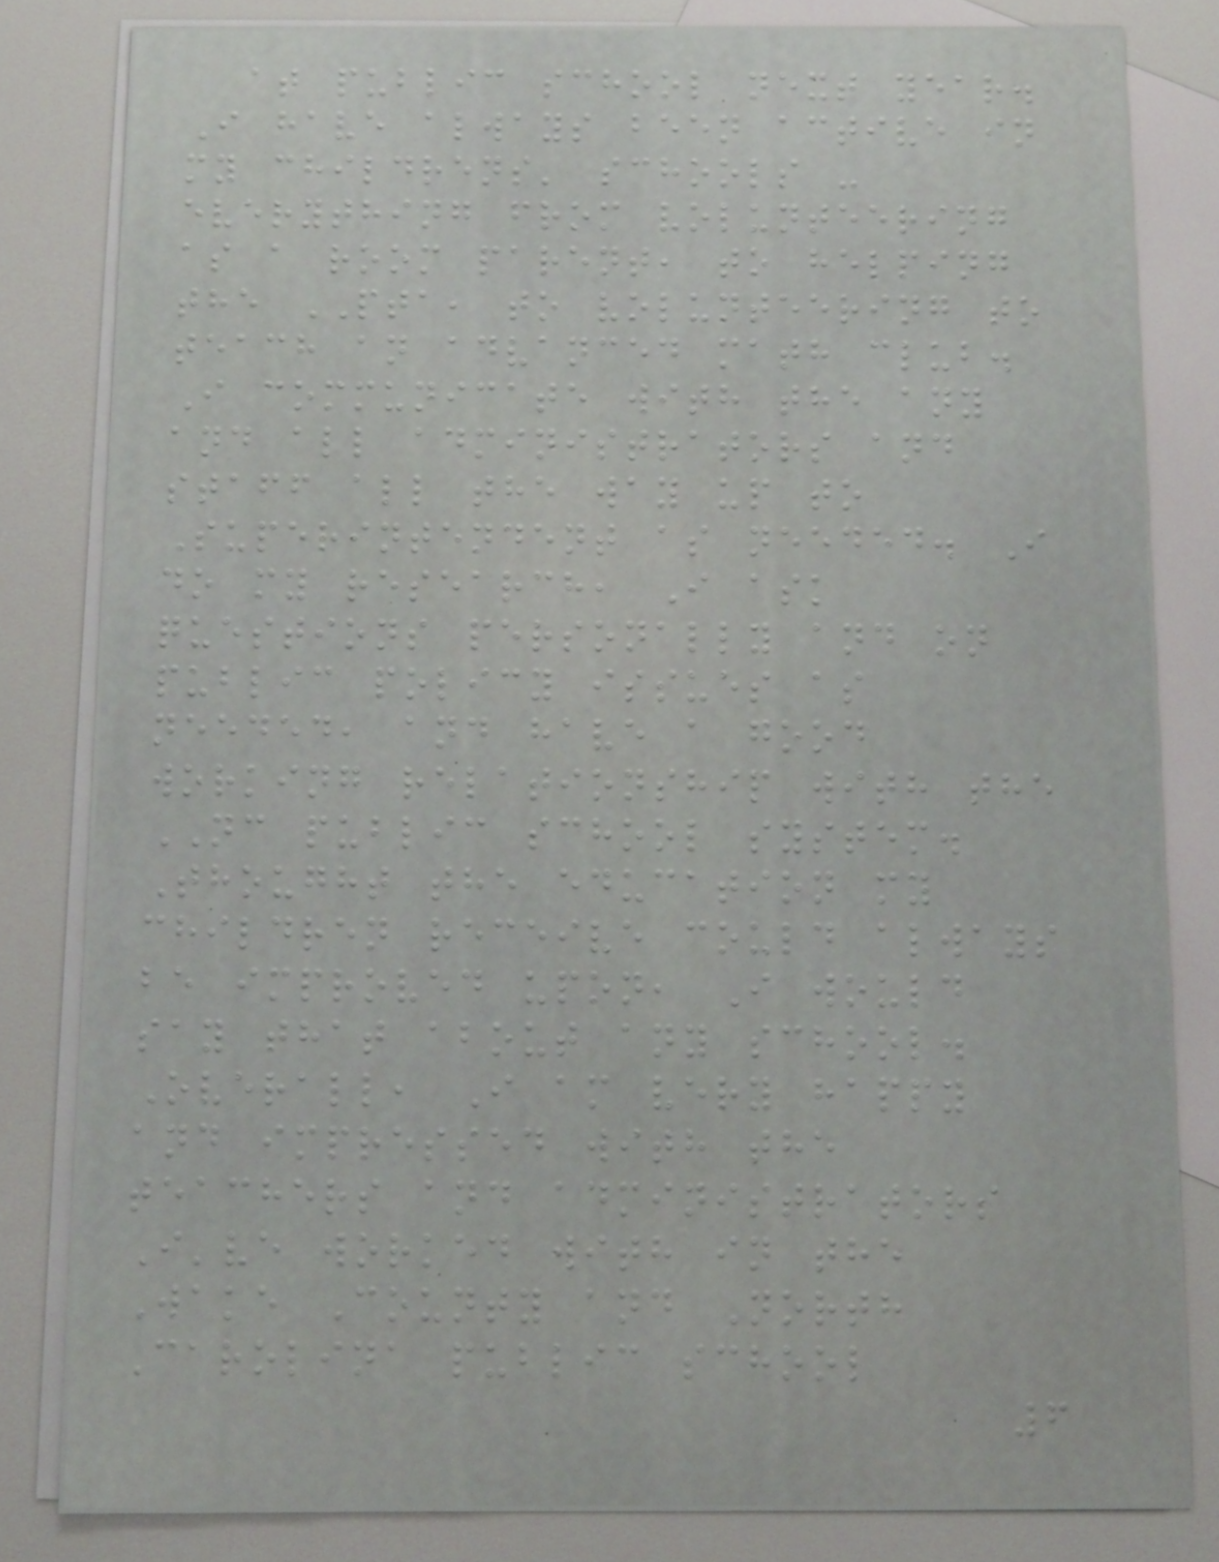at public school next year.
I have always been active in
my childrens' schools -
everything from volunteering
as a room parent, to helping
the PTA, to volunteering to
teach an advanced math club.
I communicate with the any
and all administrators and
staff all the way up to
Superintendent as needed. I
do my research, I ask
questions personally and on
public policy issues as
needed, and have a good
working relationship with the
NC public school system.
Thought the education my
children receive could always
be improved upon, I would
say that about any school.
Overall, I am very happy
and impressed with the
teachers and administrators
I've worked with in the
Wake County and North
Carolina public school
6
